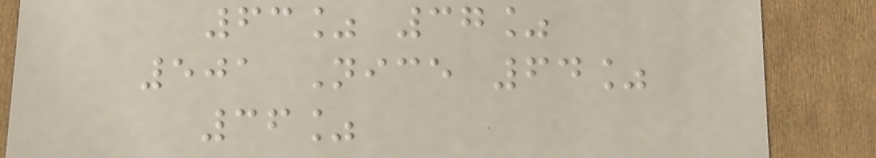63% 37%
501 Nice 64%
36%
